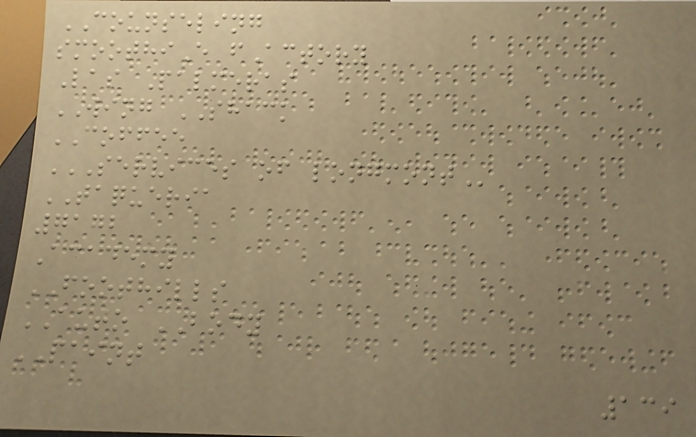COUNSELING
smoothiE fActory
Las Palmeras
WING SHACK
COFFEE
SERVICES OF LONGMONT
TAQUERIA
7172
Academy
FOOTHILLS
AUTO BODY
PAINT
139
